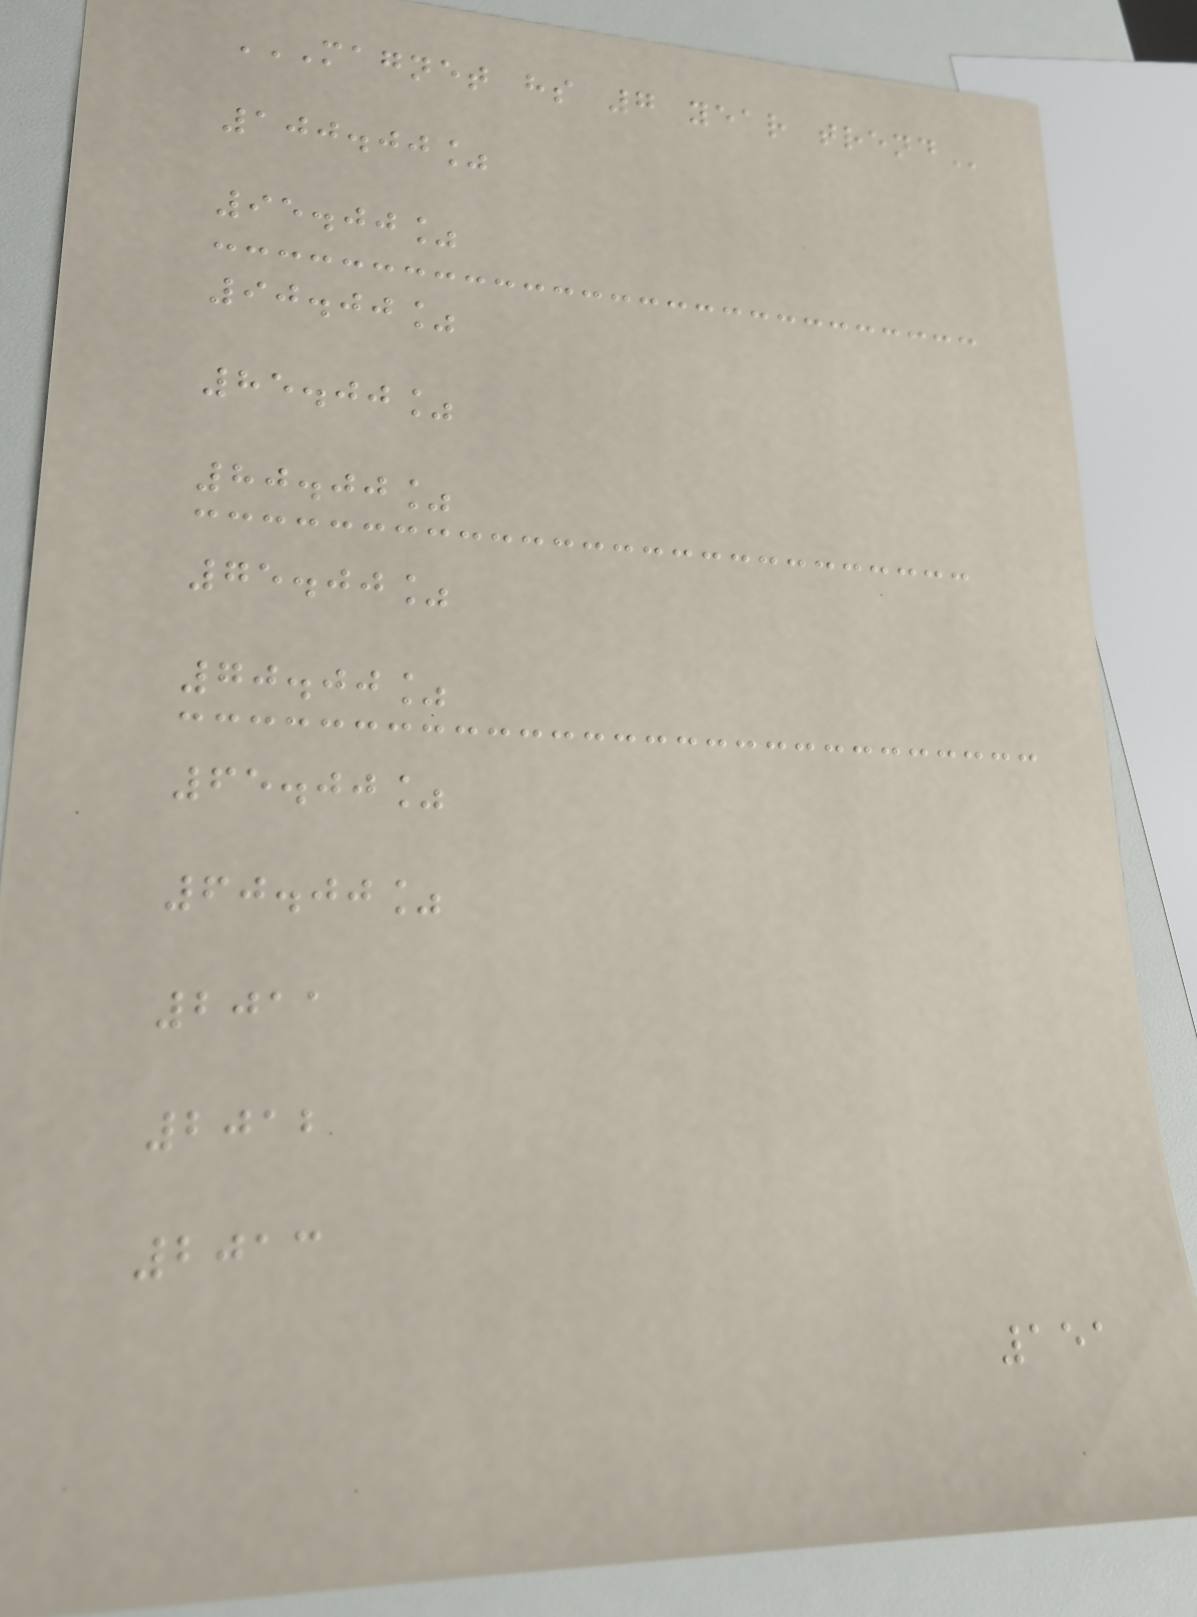MAGNET HS 7 YEAR TREND
100.00%
95.00%
90.00%
85.00%
80.00%
75.00%
70.00%
65.00%
60.00%
2011
2012
2013
151
